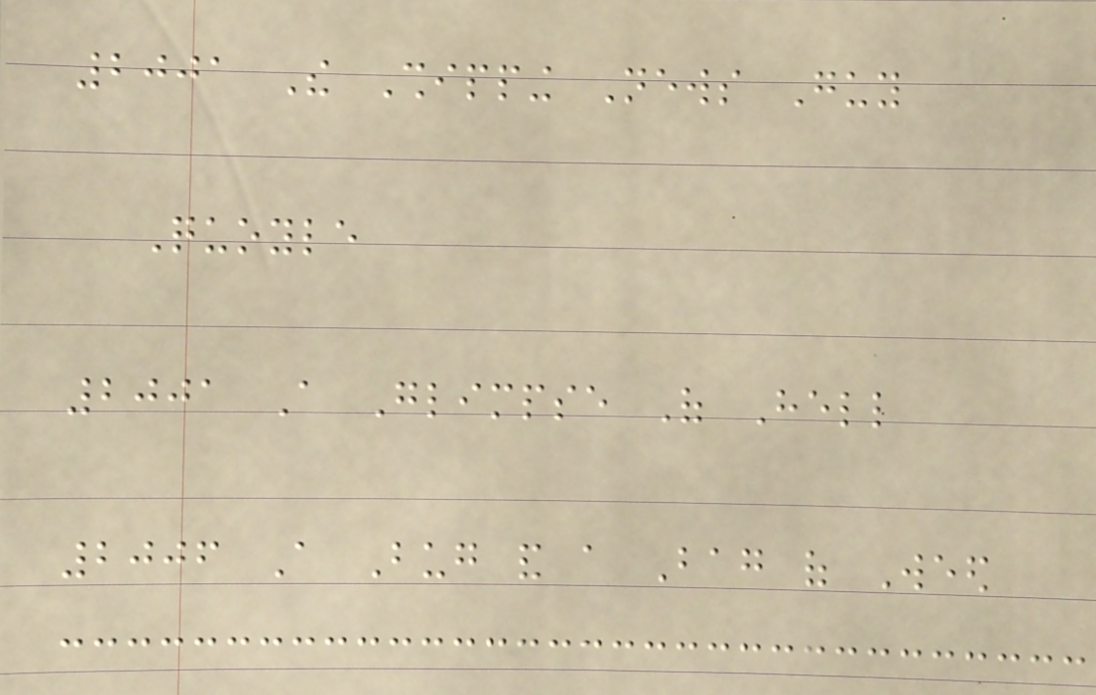2001 The Shipping News Guy
Quoyle
2001 A Glimpse Of Hell
2006 A Bug and a Bag of Weed
